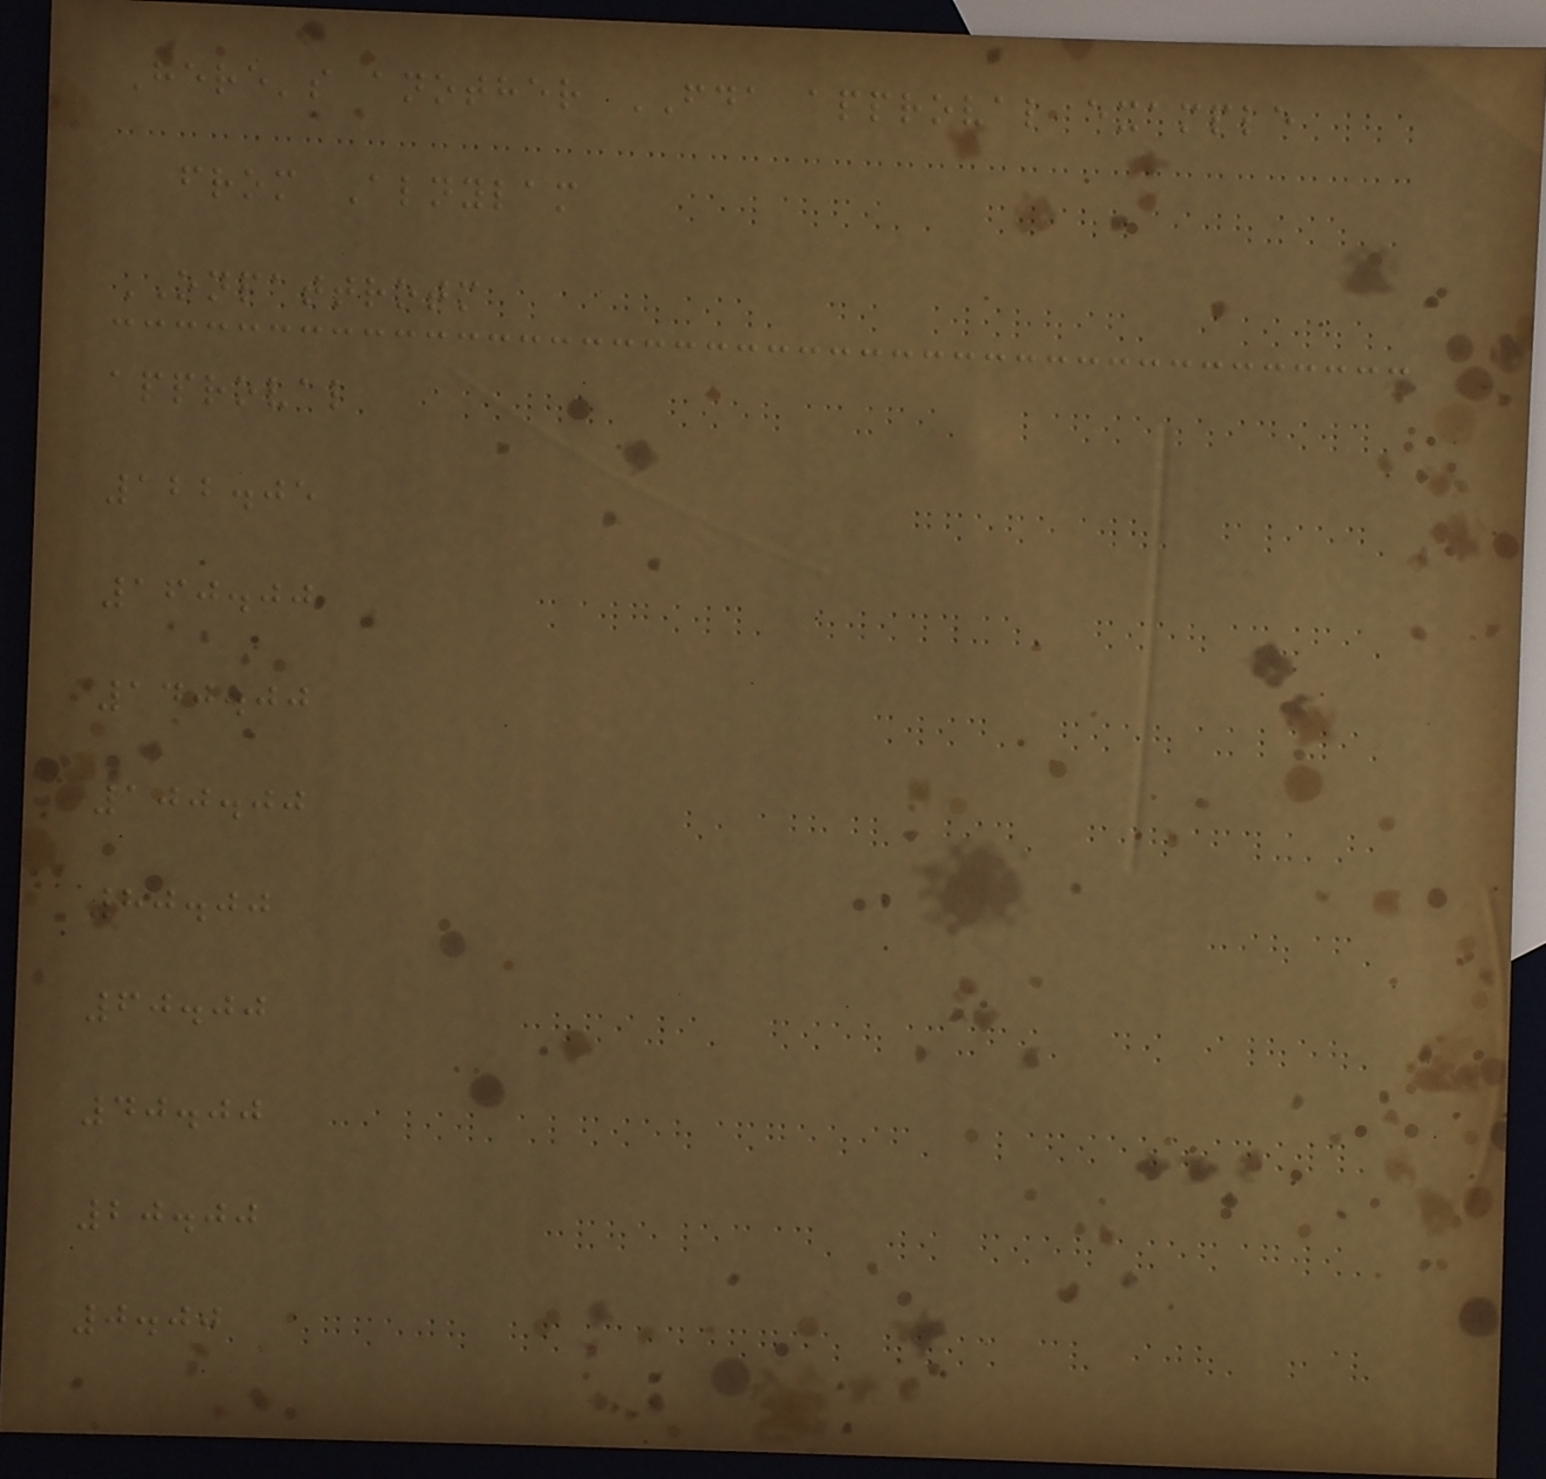Here's another FDA approval example
from Alnylam
ONPATTROTM
approval
122.05
160.00
140.00
100.00
80.00
60.00
40.00
20.00
0.00
